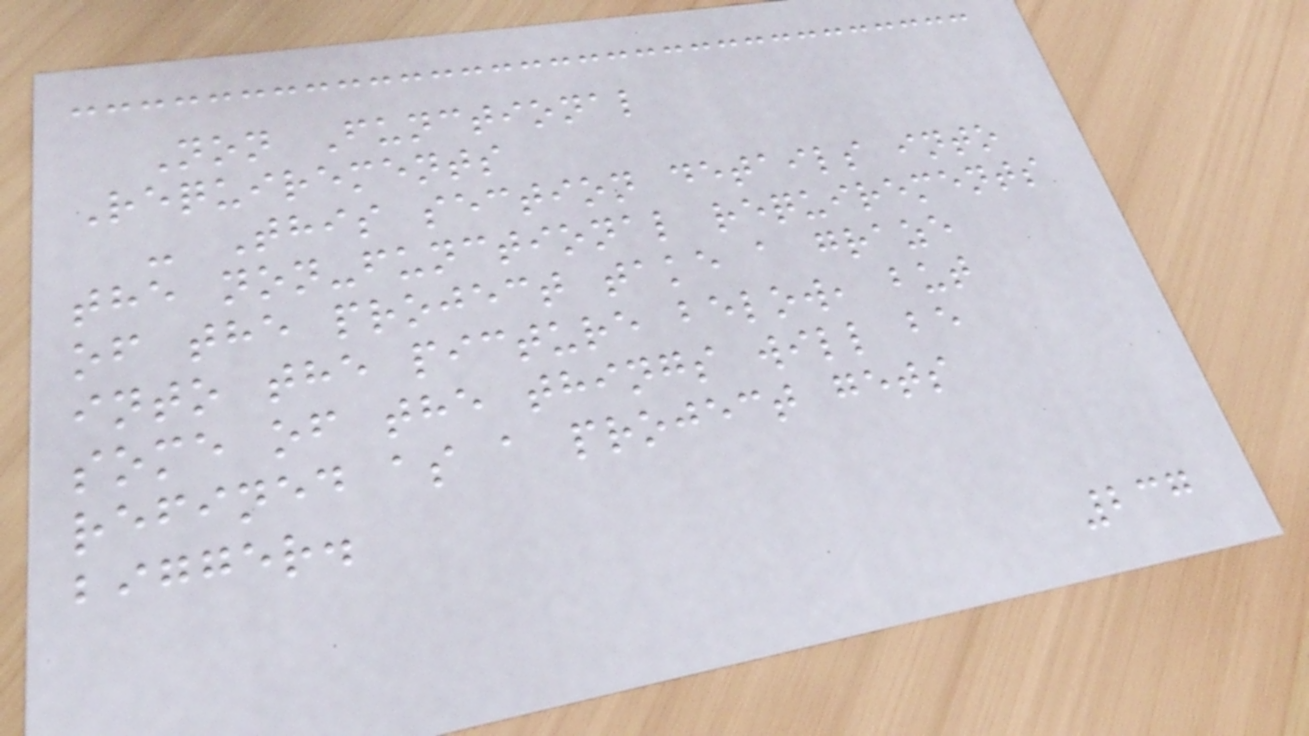Non Functional
Requirements
- This section details into
the non-functional requirements
of the project take a graze
into the picture below, but
some of the things will be
refined as a project gets
bigger.
237
